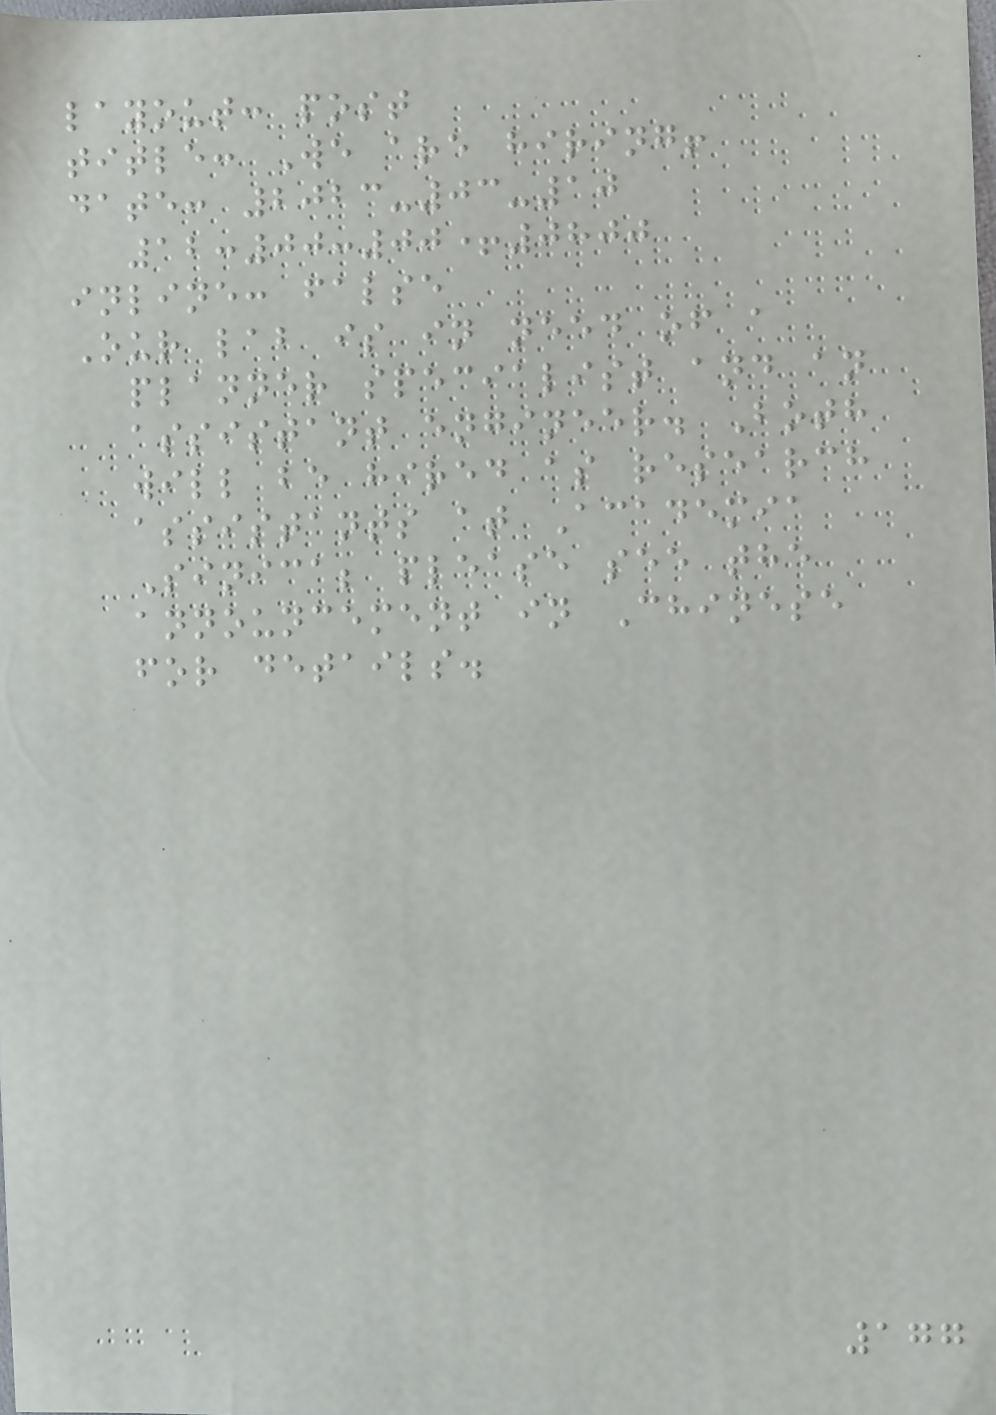layout: post
title: We are hiring!
date: 2023-03-10
12:00:00+0800
inline: false
Our lab is in need of a
planner specialist and an
assistant engineer. Both
will be hired as research
assistants at Academia
Sinica; please see the
announcement in Chinese
for details.
177
